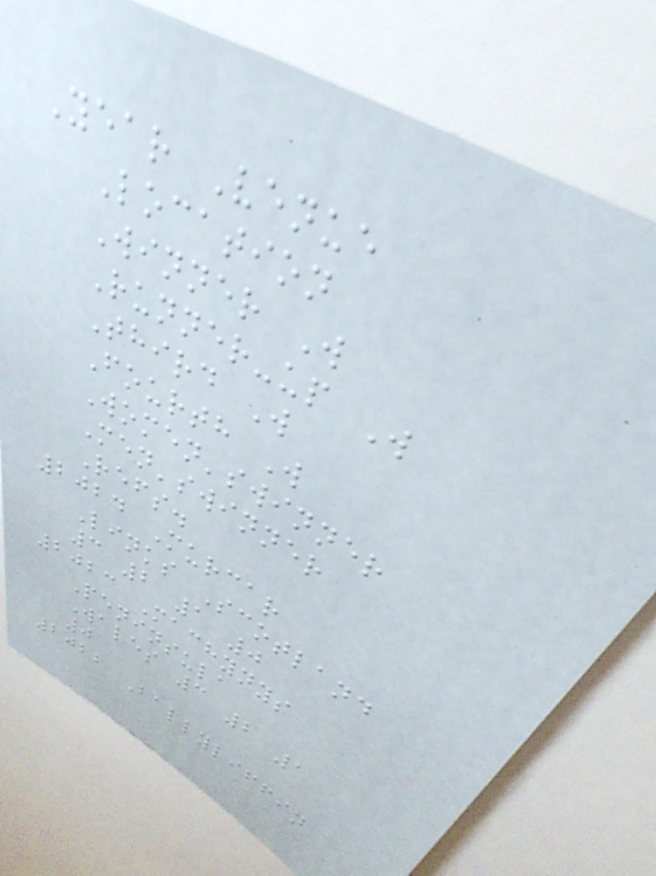Year Venue
Location
Winner W
Runner-up W
Third W
Fourth W
Women'swinner
Men'swinner
Refs.
2024 Murcar
Links Scotland
3 2 1 0
2023 Machynys
Peninsula
Wales 3 2 1
0
2022 Ballyliffin
